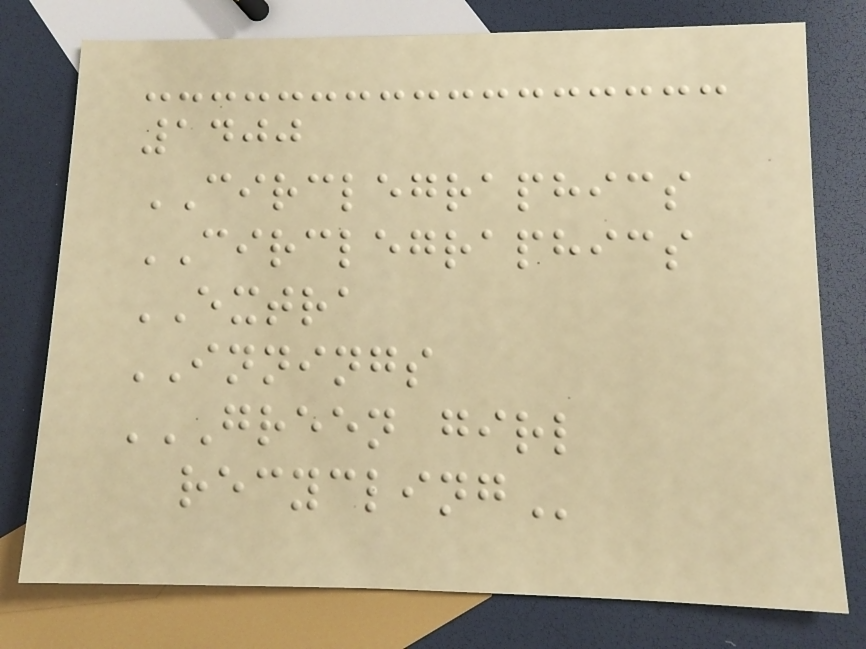1400
CIRCLEGRAPHICS
CIRCLEGRAPHICS
EXTRA
INNINGS
GREEN GIRL
RECYCLING
